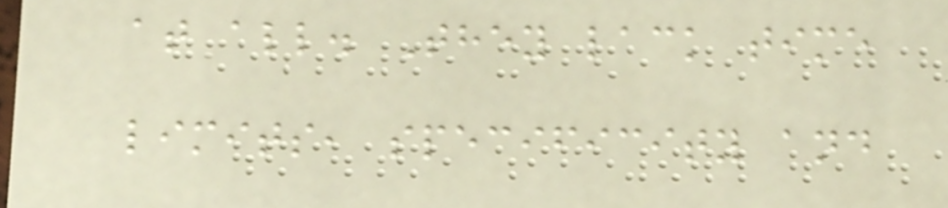at all. They lack time
limits, specificity and
